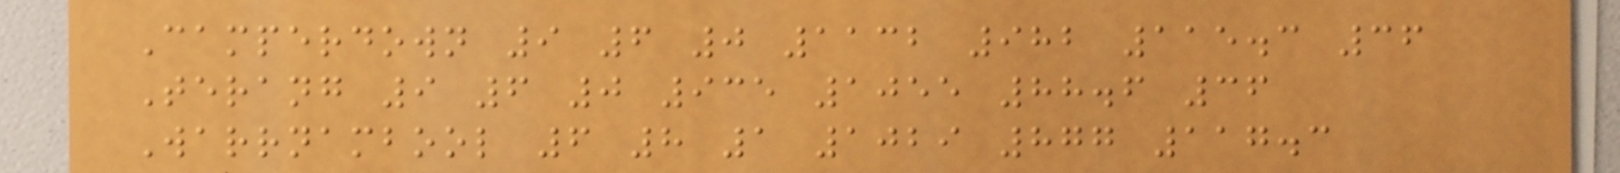Camperdown 9 6 0 1132 982 115.3 36
Terang 9 6 0 935 1055 88.6 36
Warrnambool 6 8 1 1029 877 117.3
